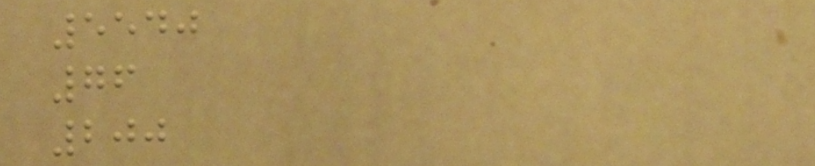5540
76
200
